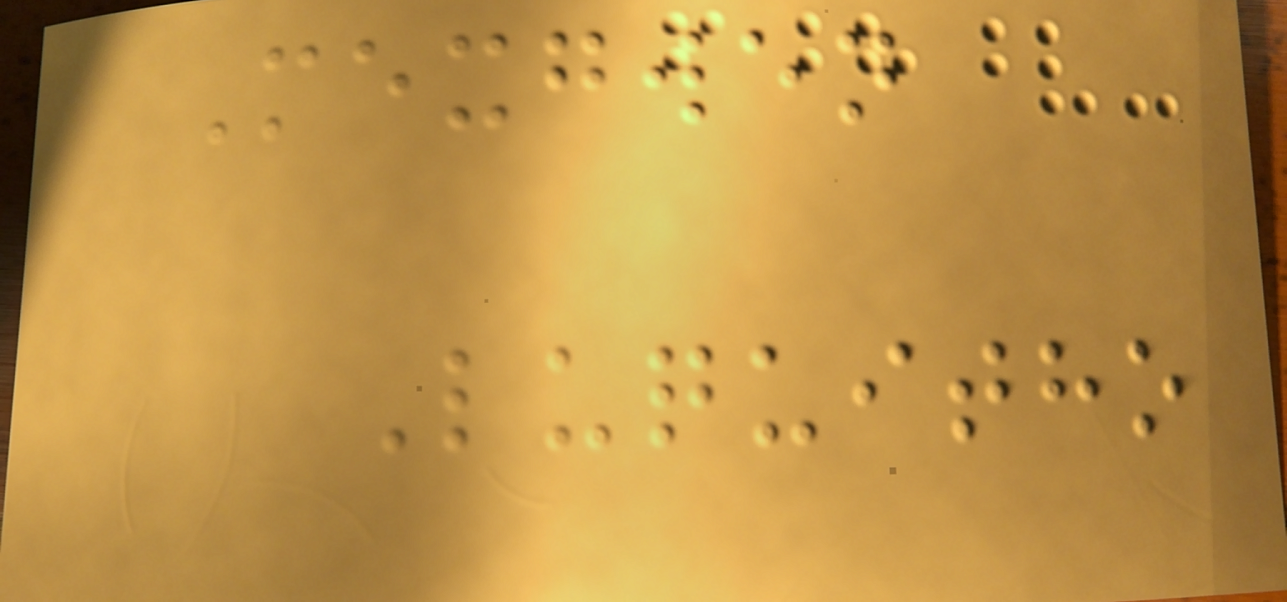Mexgwen
Luquitho
